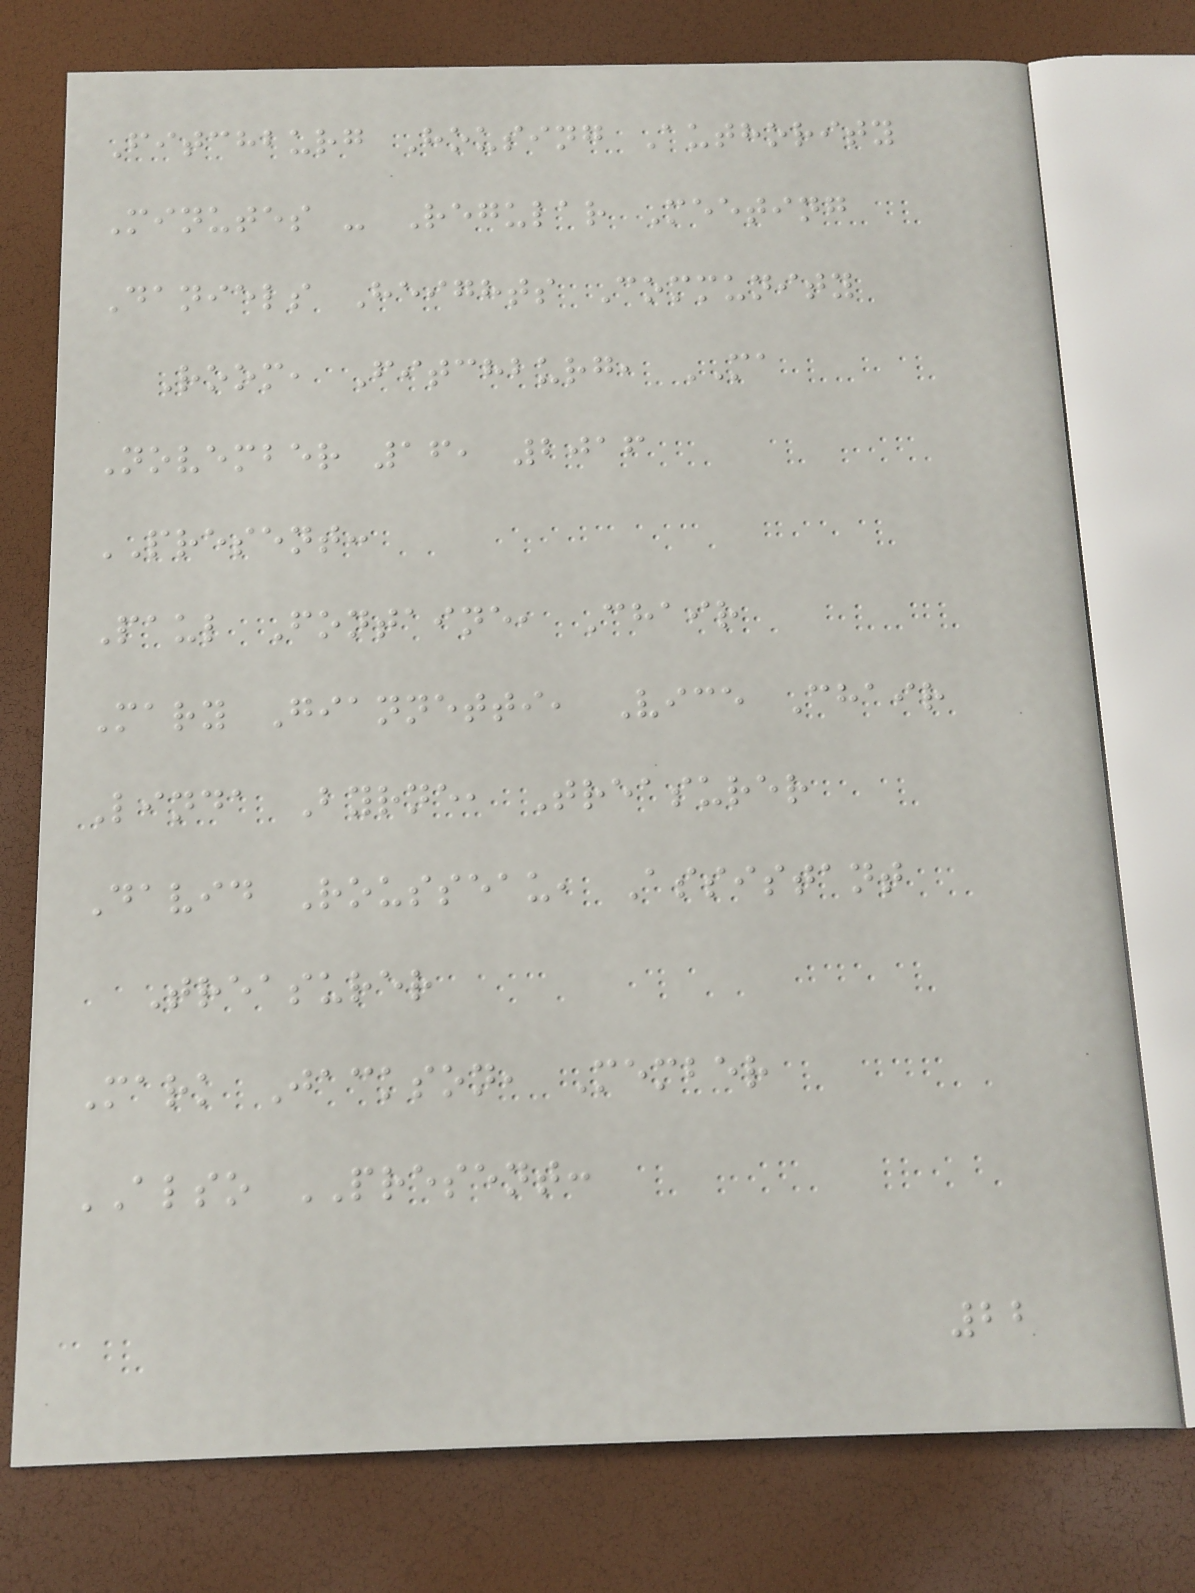Fitchburg Housing Authority
Minutes - Regular Meeting
Daniels Heights Community
Room, Fitchburg, MA
November 16, 2016
PRESENT:
Paul Fontaine, Chair
Mary Giannetti, Vice Chair
Linda Byrne, Treasurer
David Rousseau, Assistant
Treasurer
Mark Jackson, Member
ALSO PRESENT:
22
